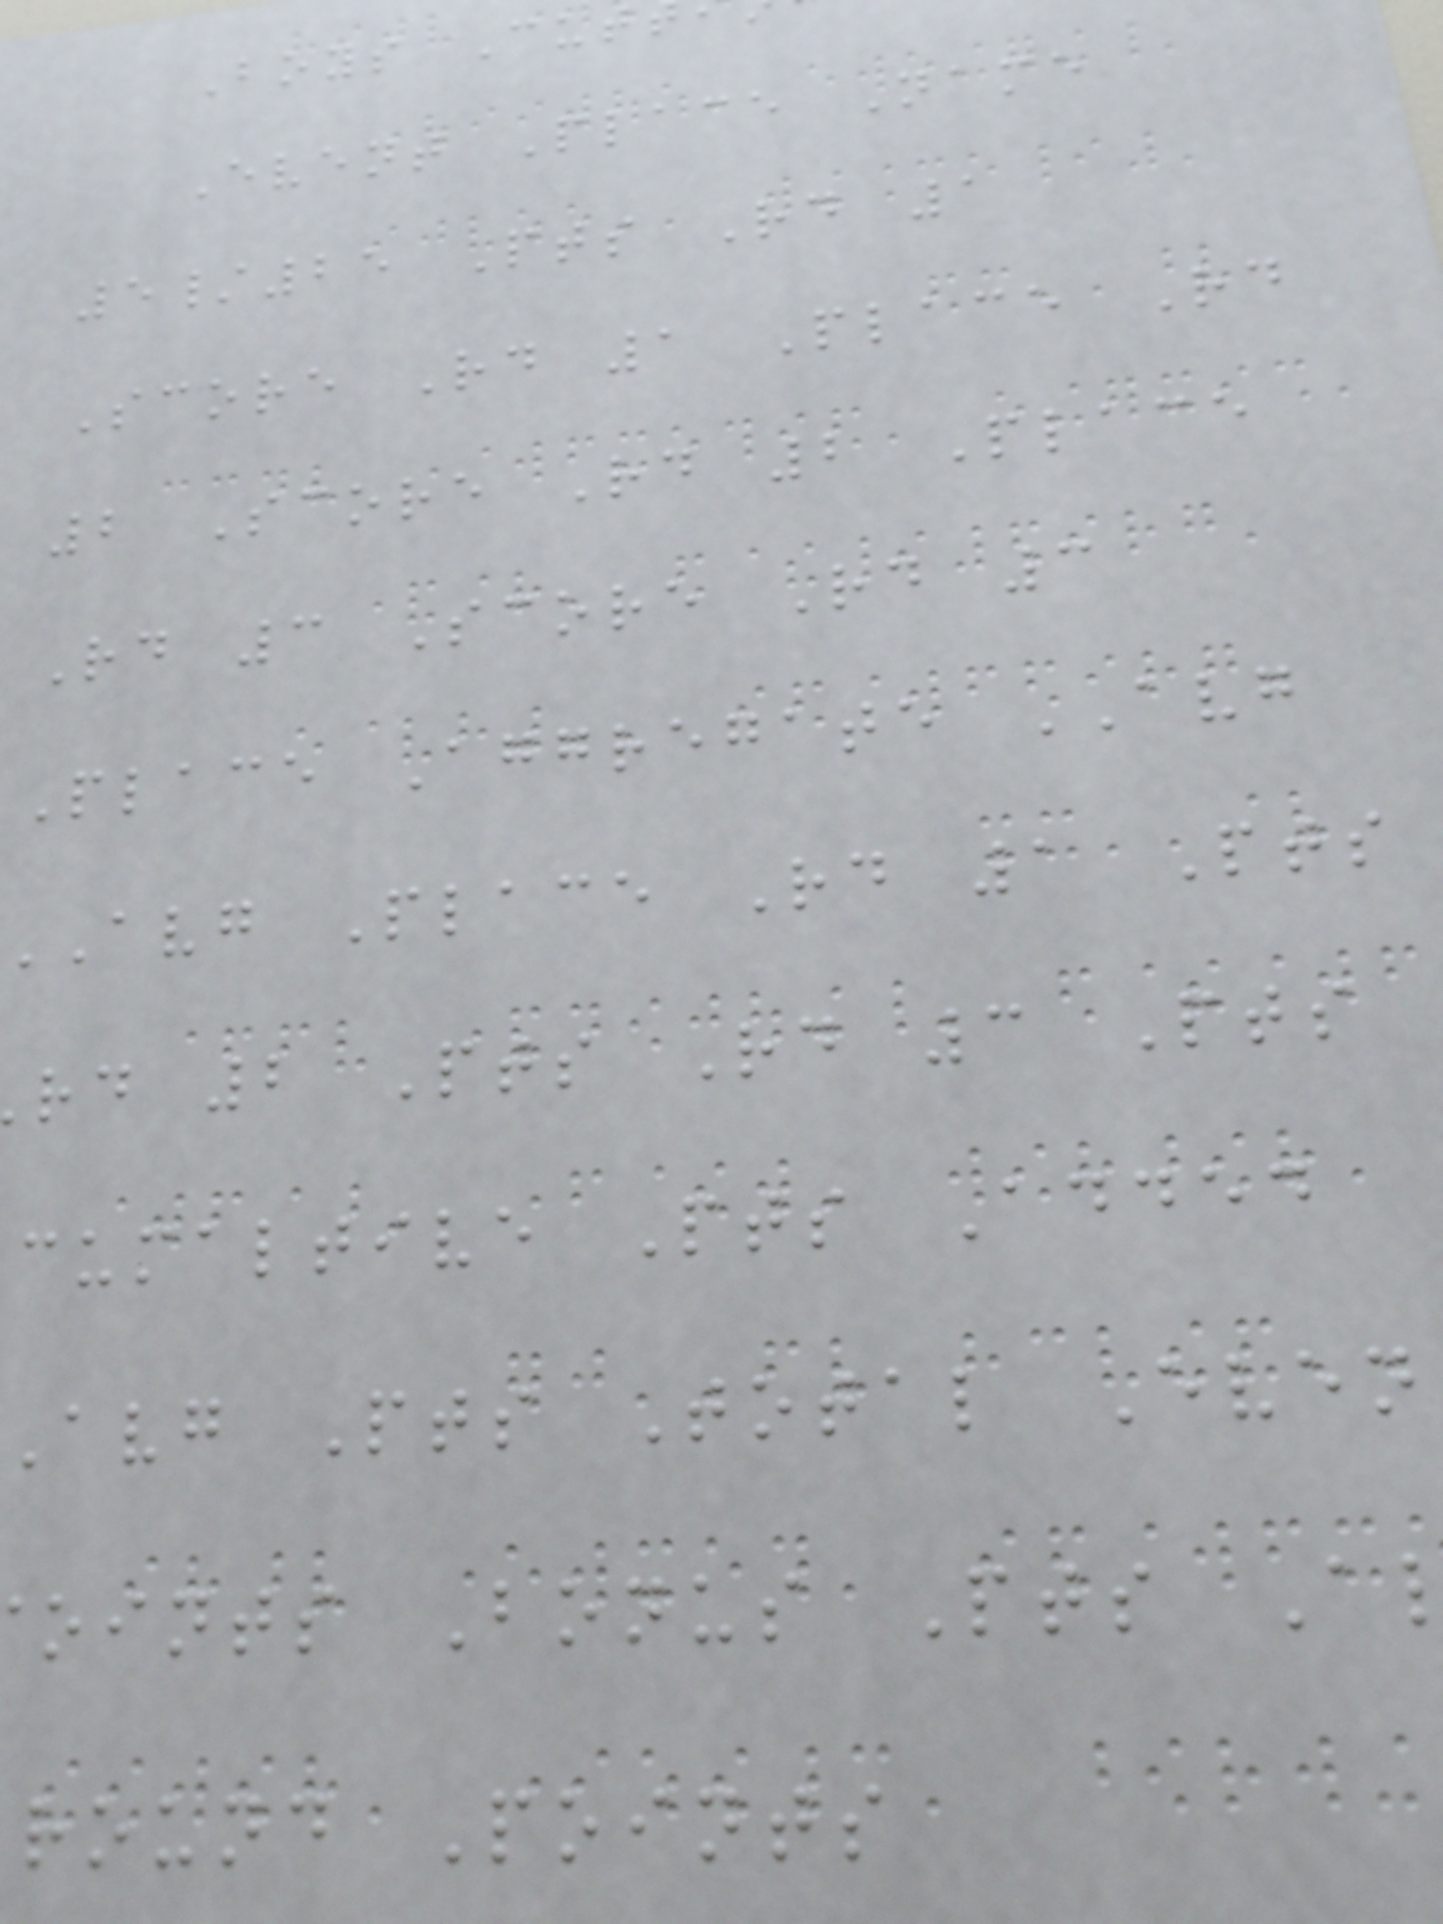Boys Cut
Event Place Name
5/25 Pts Rd 1
Score Rd 1 Place Rd
2 Score Rd 2 Place
Rd 3 Score Rd 3
Place Aggregate AVG
avg Place Rd 1 Pts
rd 2 Pts Rd 3 Pts
cumaltive Pts Added
avg Pts Total Even
oints Bonus Pts A
round Points
